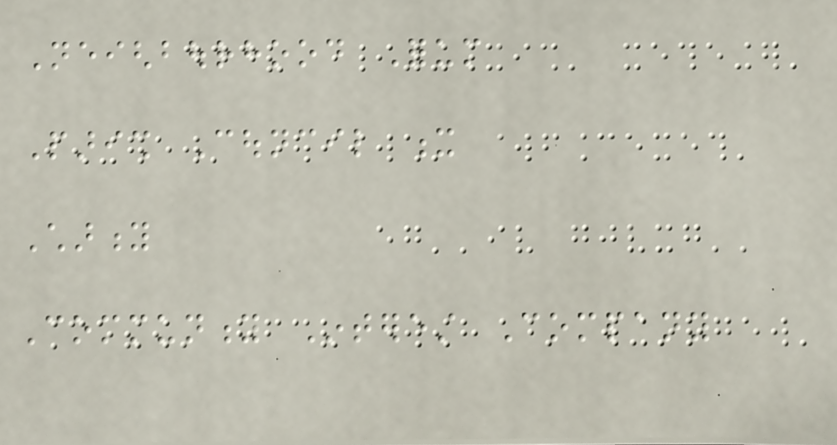Neighbourhood Forum
Parish Council x
Charity
Community Interest Company
